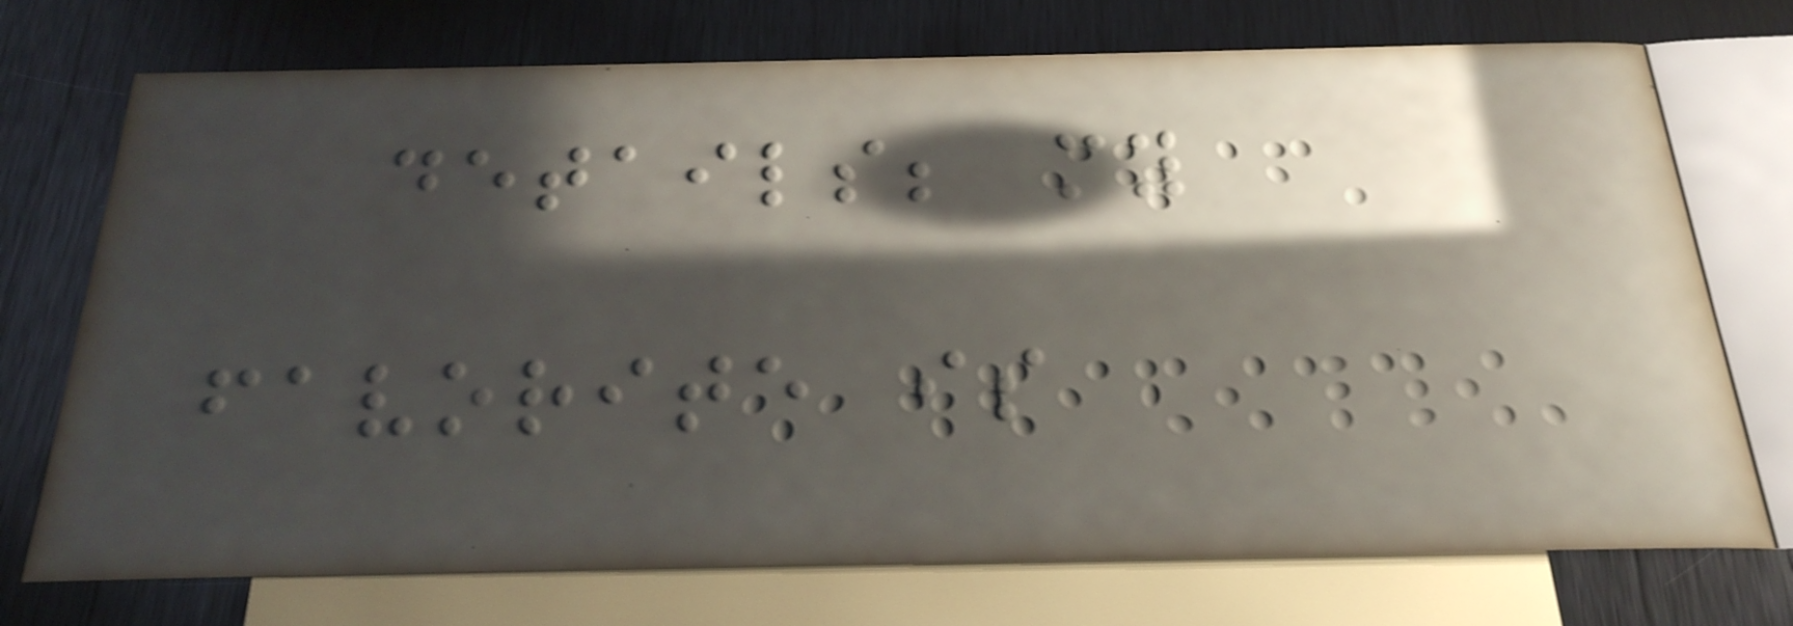details; my
favorite is
